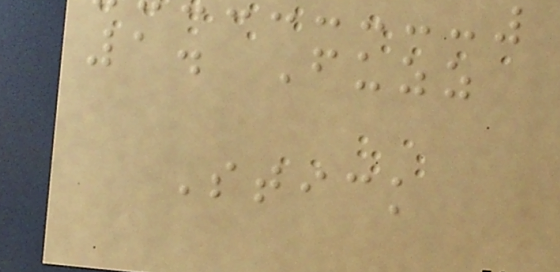1. Fuzz
Stick
